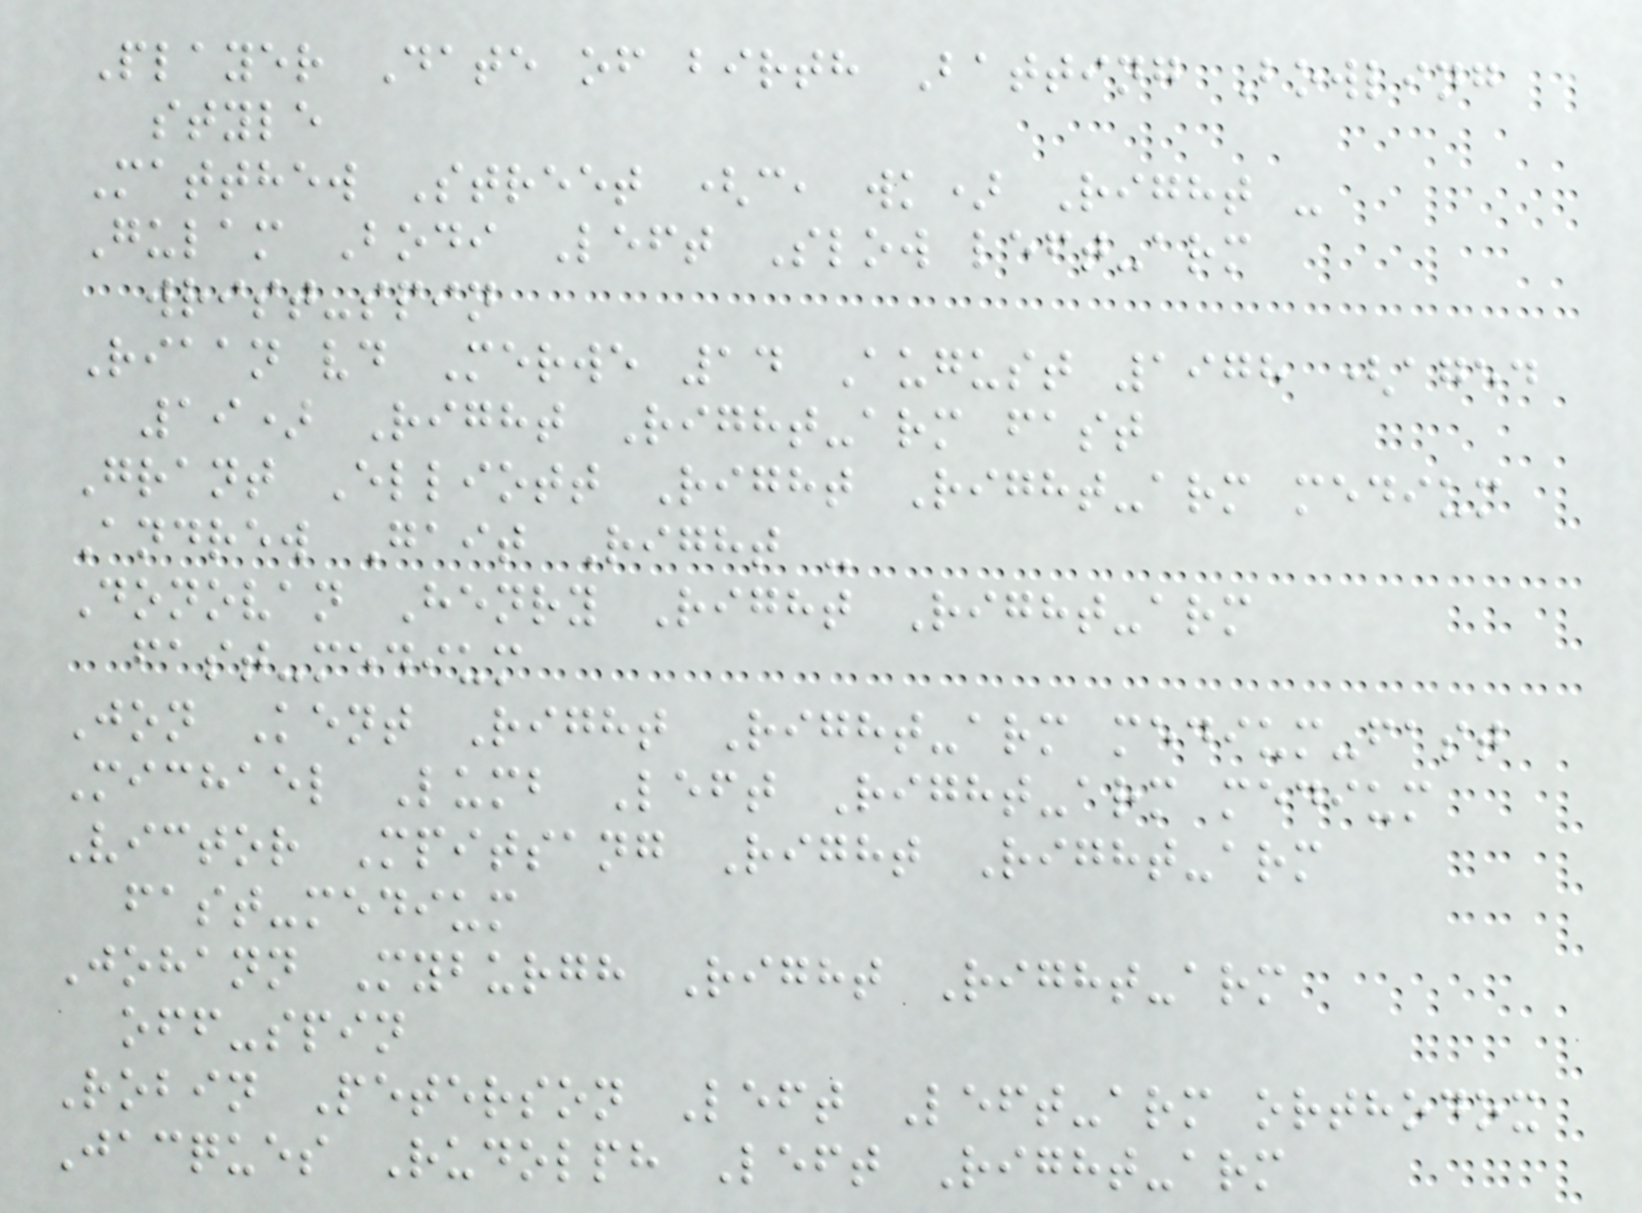Player Date of birth Batting Bowling
style
Matthew Street (c, wk) Right -
Gulam Bodi Left Slow left-arm
wrist-spin
Riaan vd Merwe 14 August 1978 (aged
19) Right Right-arm fast
Grant Elliott Right Right-arm medium
Andrew Gait Right -
Donovan Henry Right Right-arm
fast-medium
Jon Kent Right Right-arm medium-fast
Michael Lumb Left Right-arm medium
Victor Mpitsang Right Right-arm
fast-medium
Johann Myburgh Right Right-arm
off-spin
Robin Peterson Left Left-arm orthodox
Jacques Rudolph Left Right-arm
